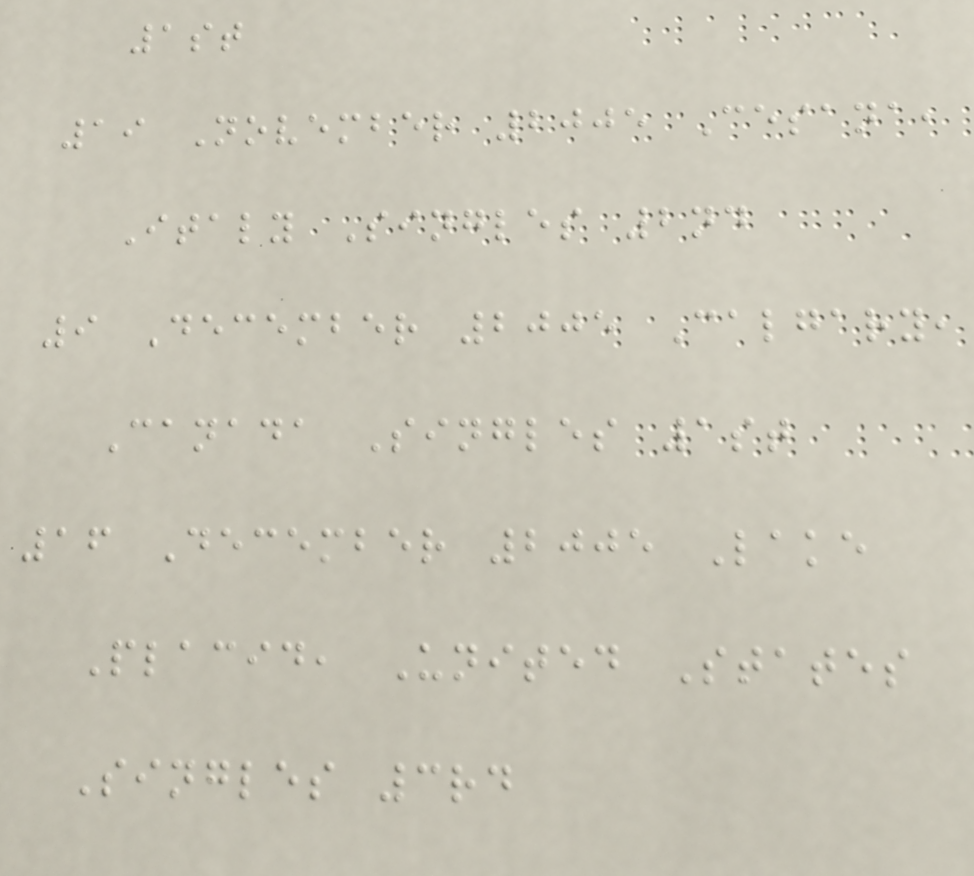1st
19 November 2005 Cesana,
Italy Singles 2nd
9 December 2005 Calgary,
Canada Singles 1st
16 December 2005 Lake
Placid, United States
Singles 3rd
